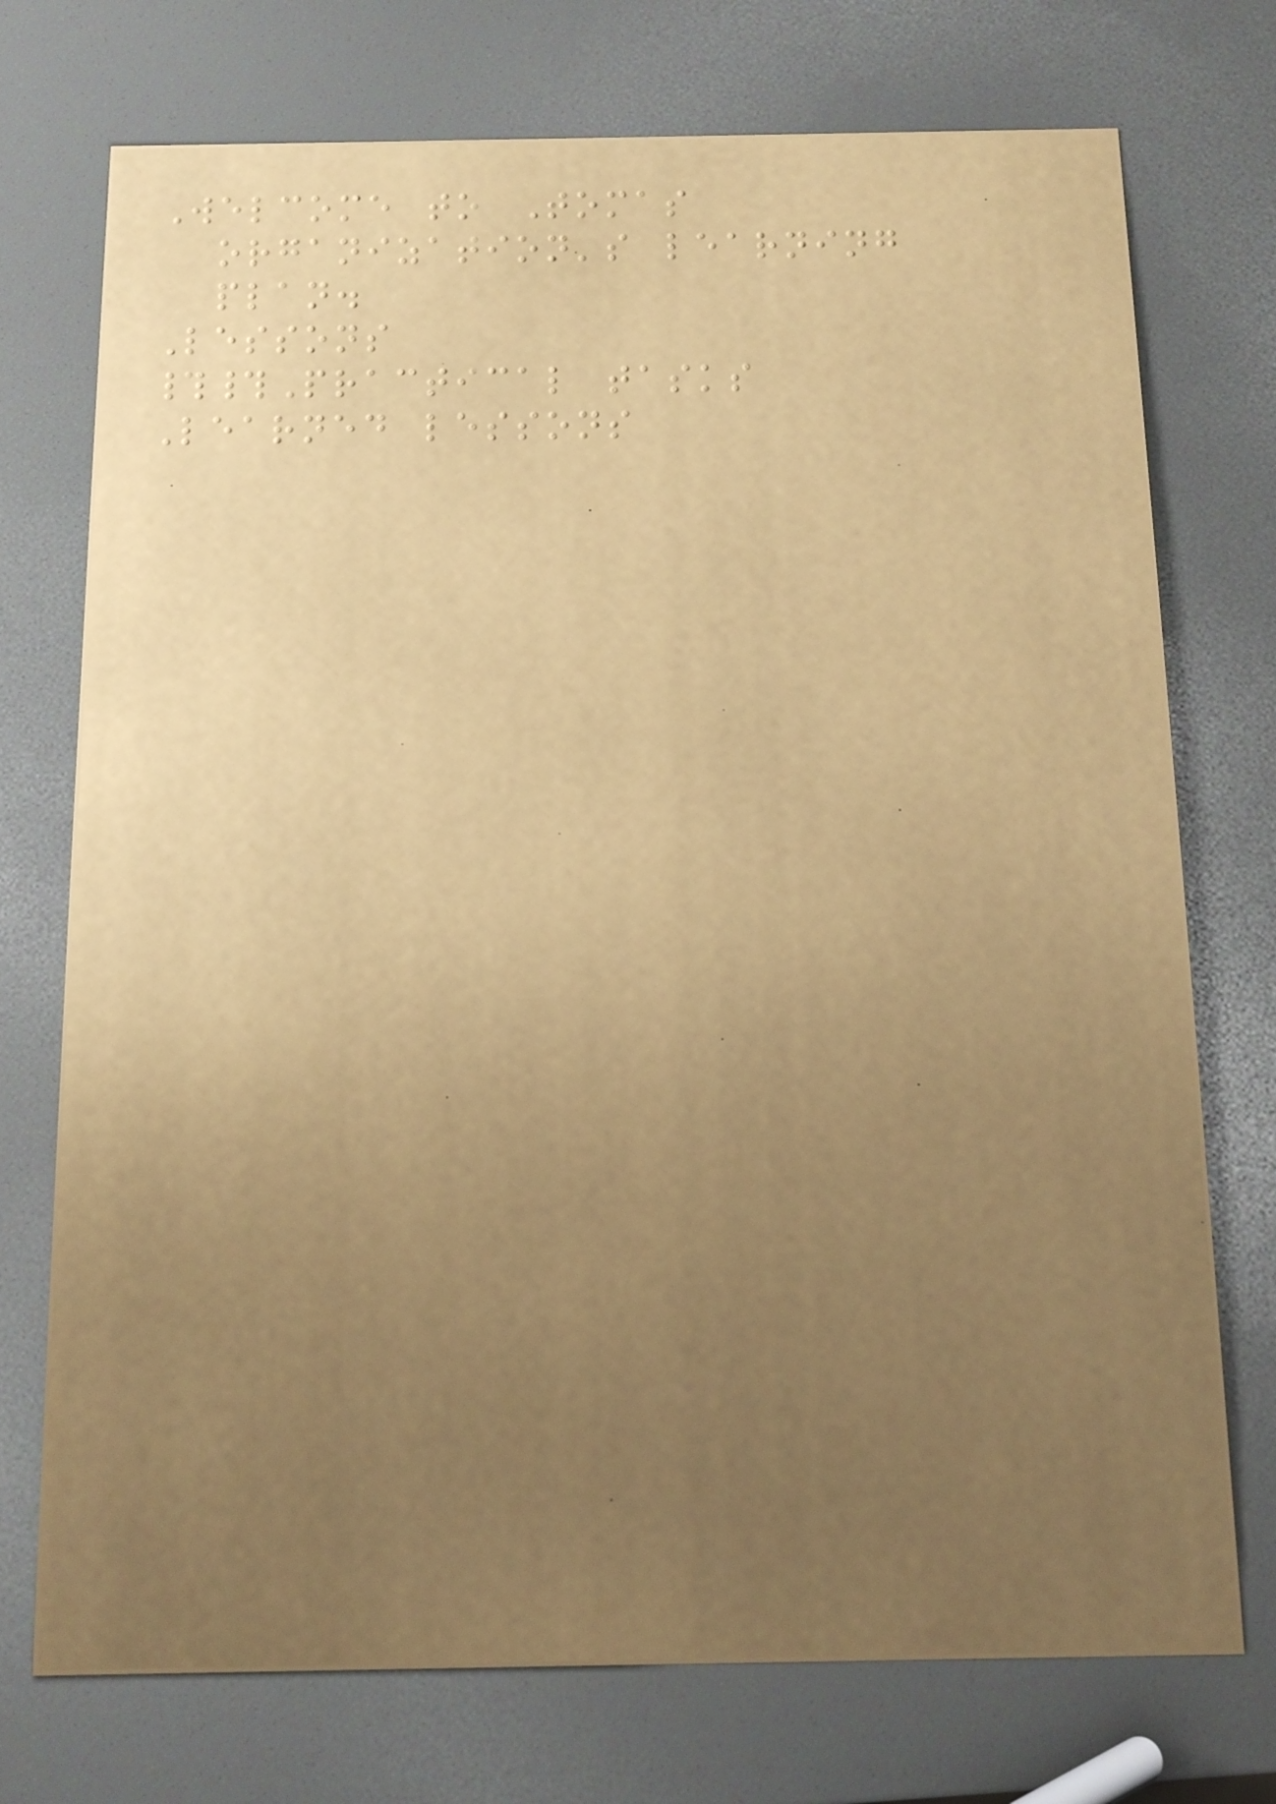Welcome to Tomas
organization's learning
plan.
Lessons
##Practical tasks
Learned lessons
